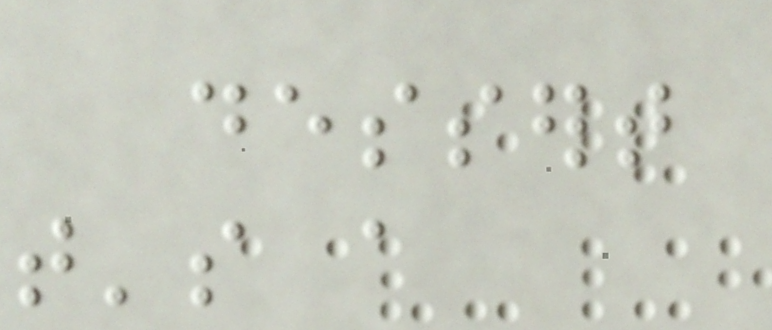dessert
that's a
